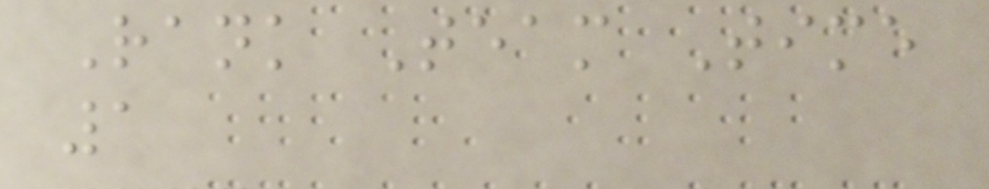Rank Team Time
1
